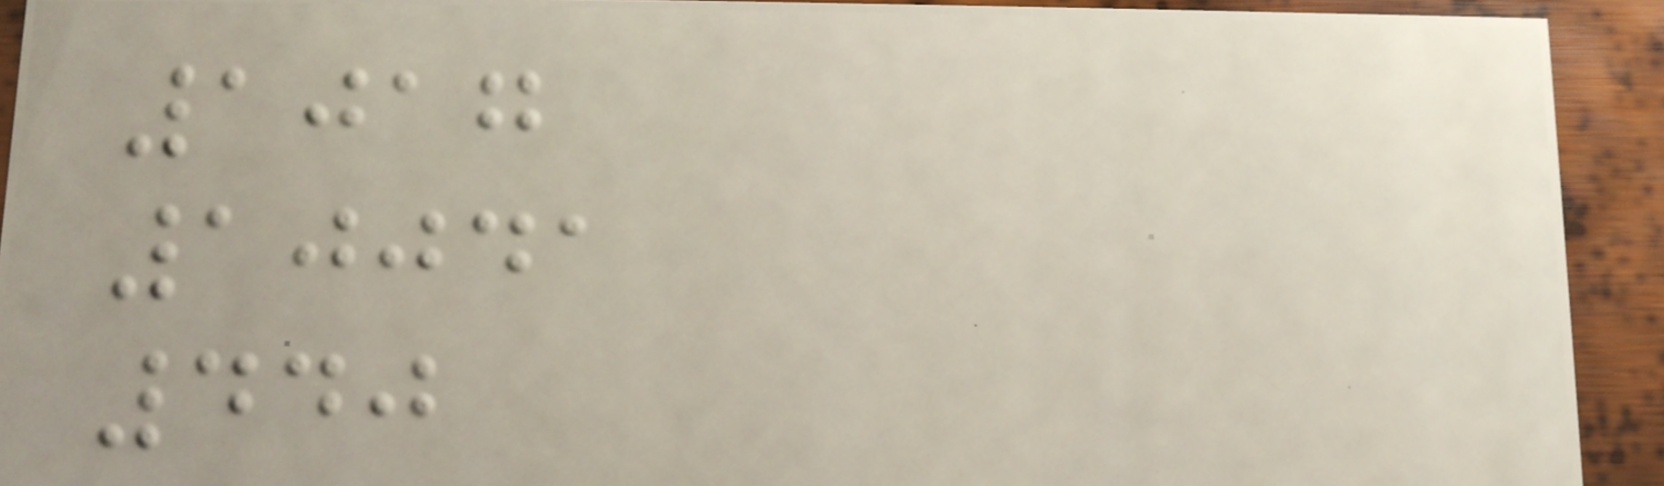1017
10041
440
